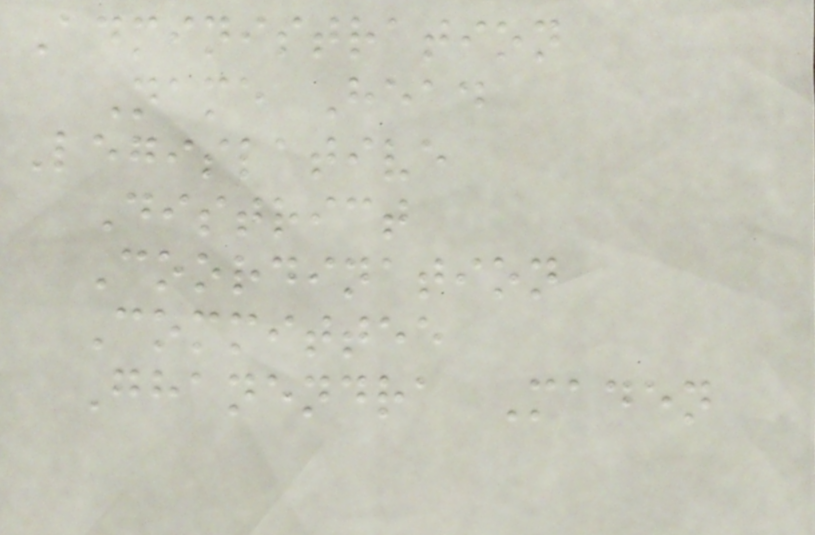Administration
Name Head
Legislative
District
Coordination
Committee
Ghanendra Maden
